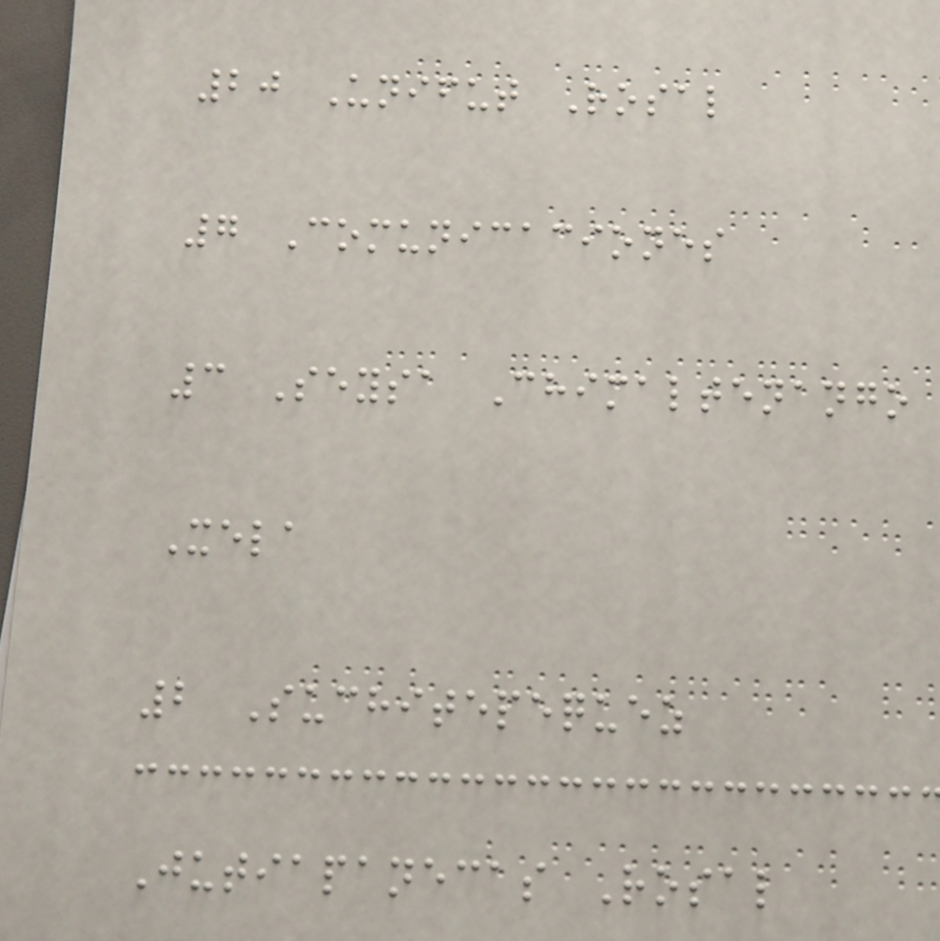20 Unifut Rosal
7 Comunicaciones
3 Seysa Chimaltenango
Xela
2 Suchitepequez
Jutiapanecas Rosal
